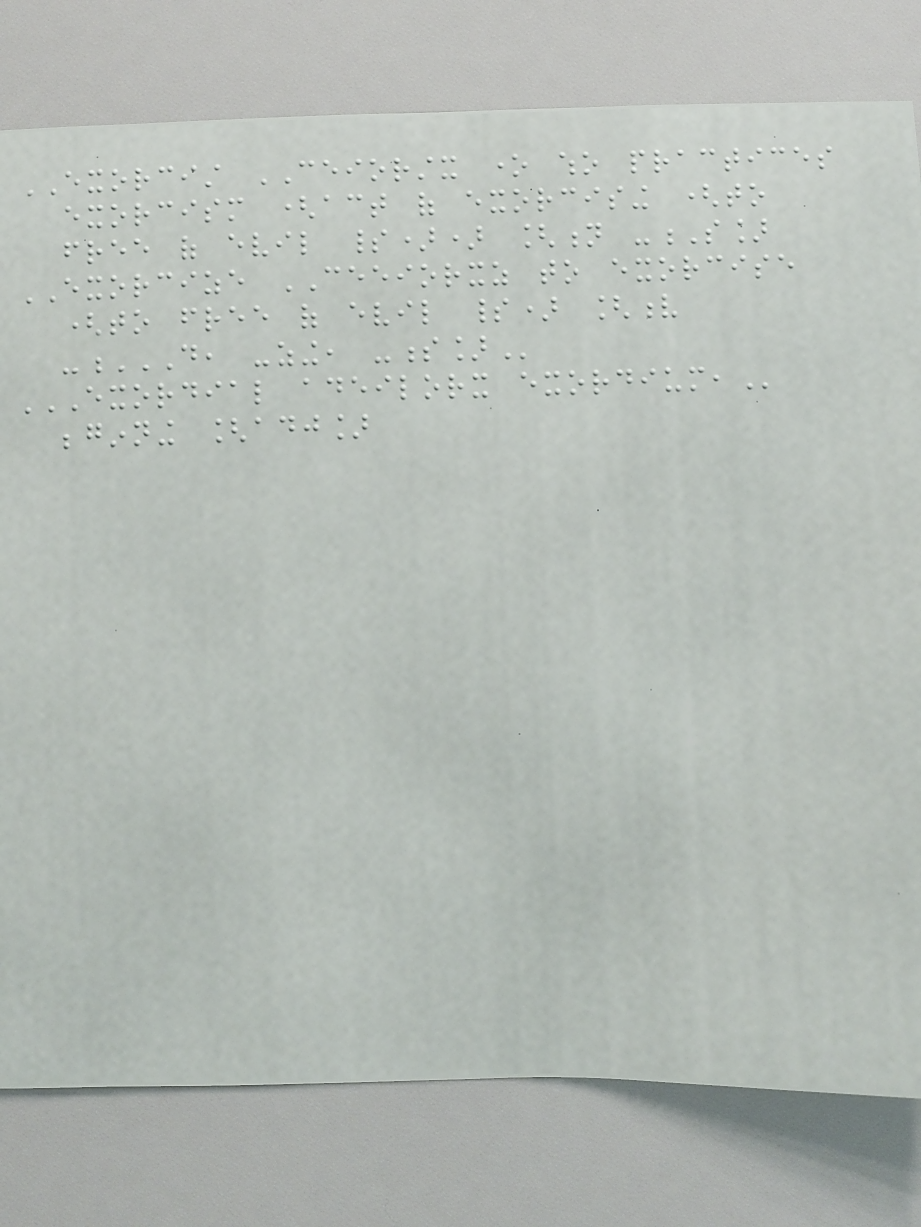EXORCIST CEIORSTX one who practices
exorcism (act of exorcising (to
free of evil spirit)) [n -S]
EXORCIZE CEEIORXZ to exorcise
(to free of evil spirit) [v
-D, -ZING, -S]
EXORDIAL ADEILORX EXORDIUM,
beginning [adj]
